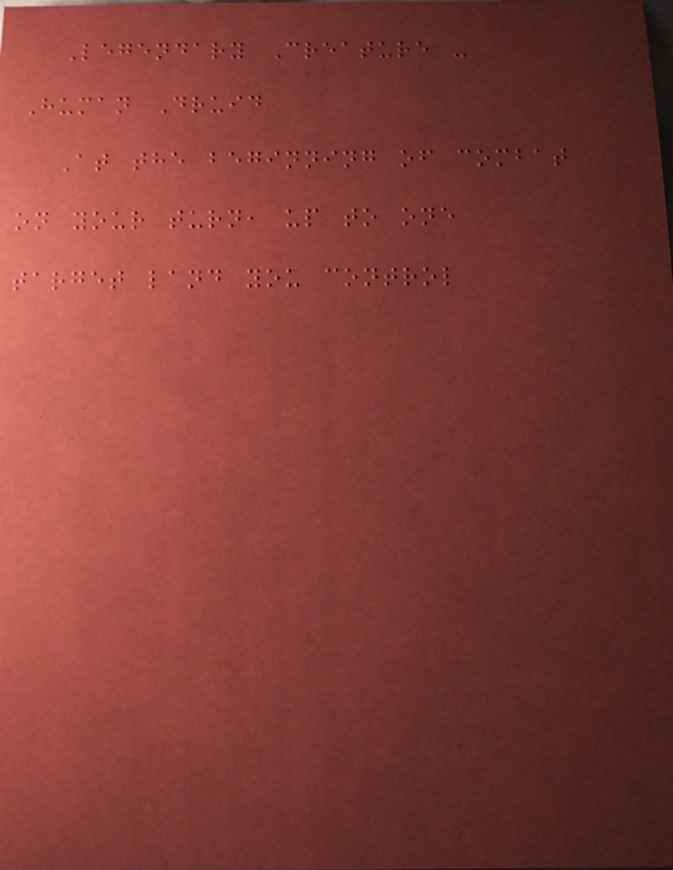Legendary Creature -
Human Druid
At the beginning of combat
on your turn, up to one
target land you control
